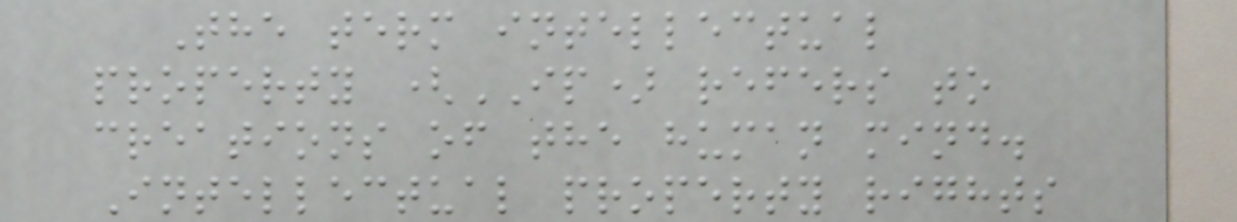The term intellectual
property (IP) refers to
creations of the human mind.
Intellectual property rights
